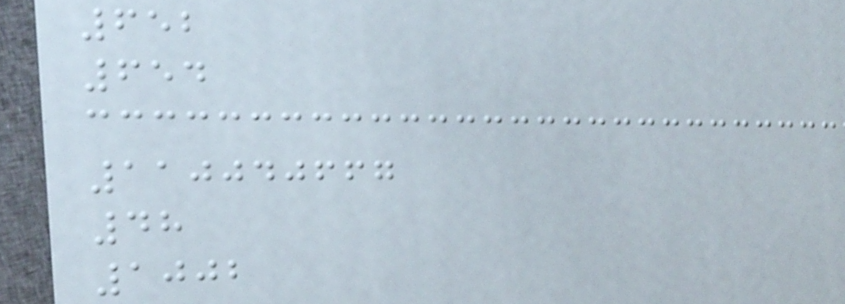652
654
110040667
48
1002
